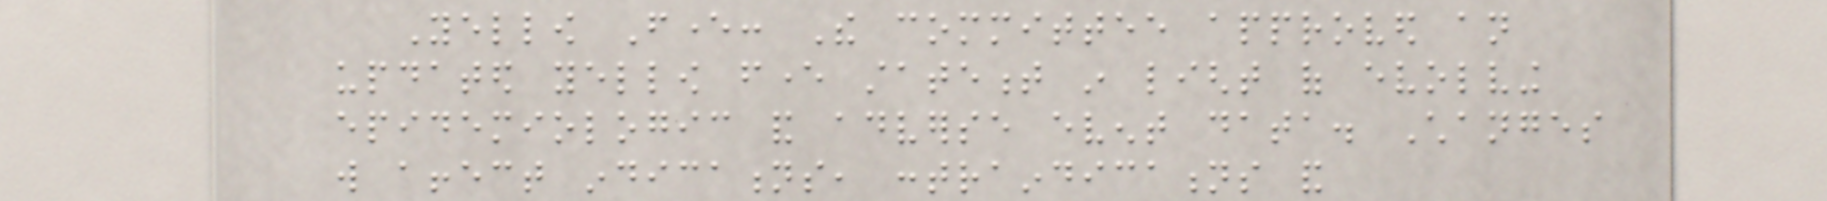Yellow Fever: The committee approved an
updated yellow fever statement in light of evolving
epidemiologic and adverse event data. Changes
will affect indications, contraindications and
